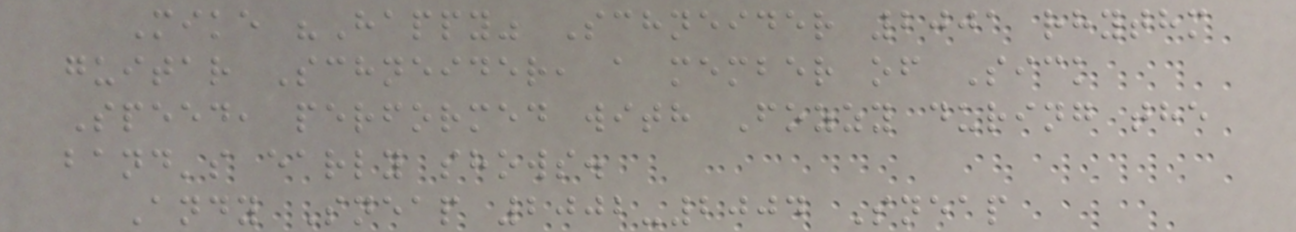Mike "Happy" Schneider 2001 rhythm
guitar Schneider, a member of Sick
Speed, performed with Fozzy during the
band's early shows.
Andy Sneap 2002-2004 Sneap
